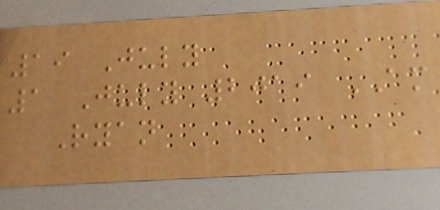19 July
1 July 2019 AM
Ryan
